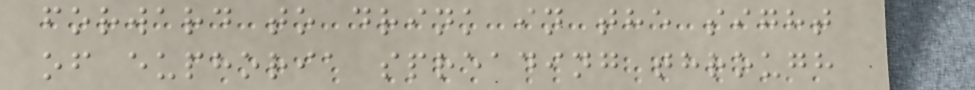forward to drink in the sight
of euphoria spreading through
